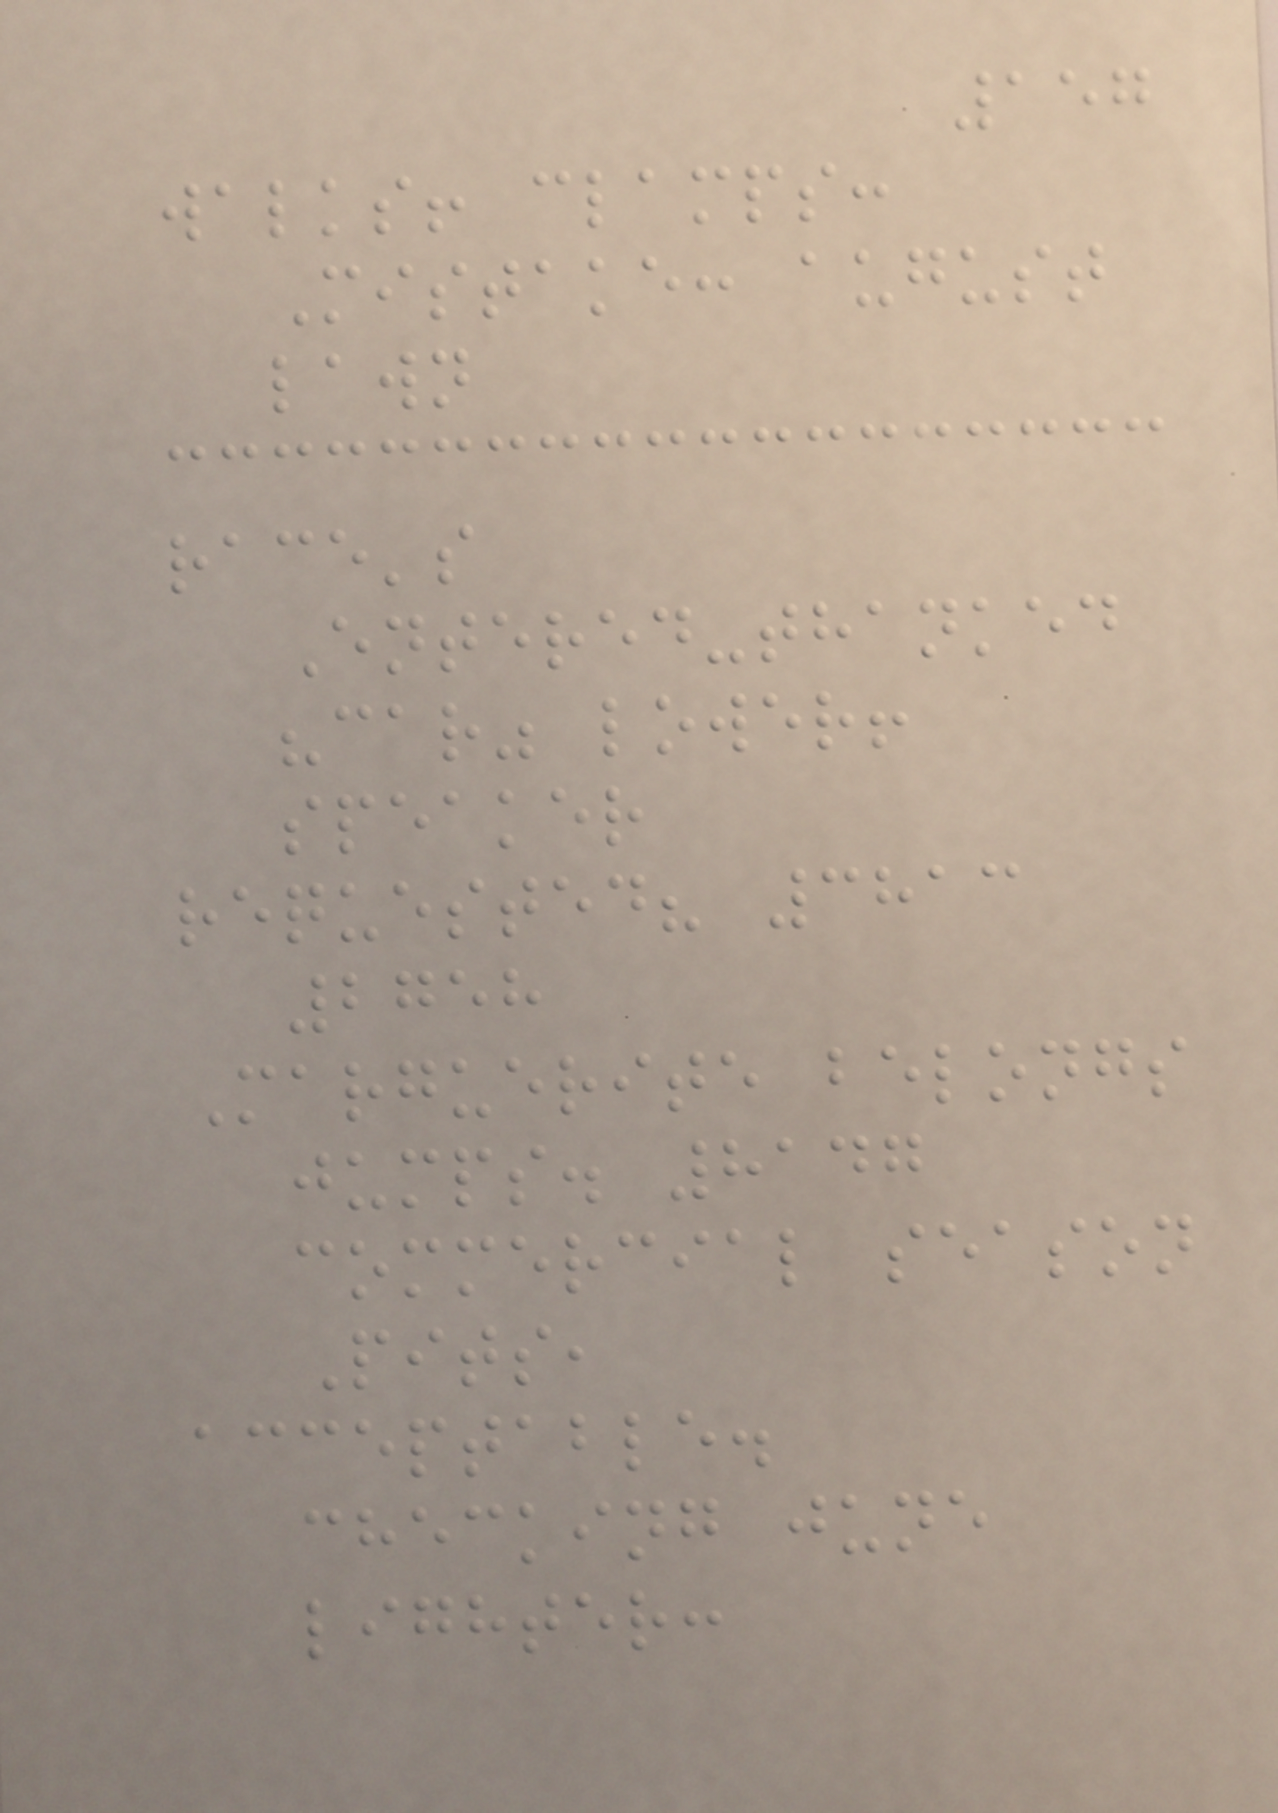157
walks! clamps:
Mistake: august
lawn
race's
Entered-thanked
"car" lower!
speaker
requested? 3813
2758
Marguerite belongs
jumps. 8147
commercial season
Pits,
acceptable.
checking june
lighter:
